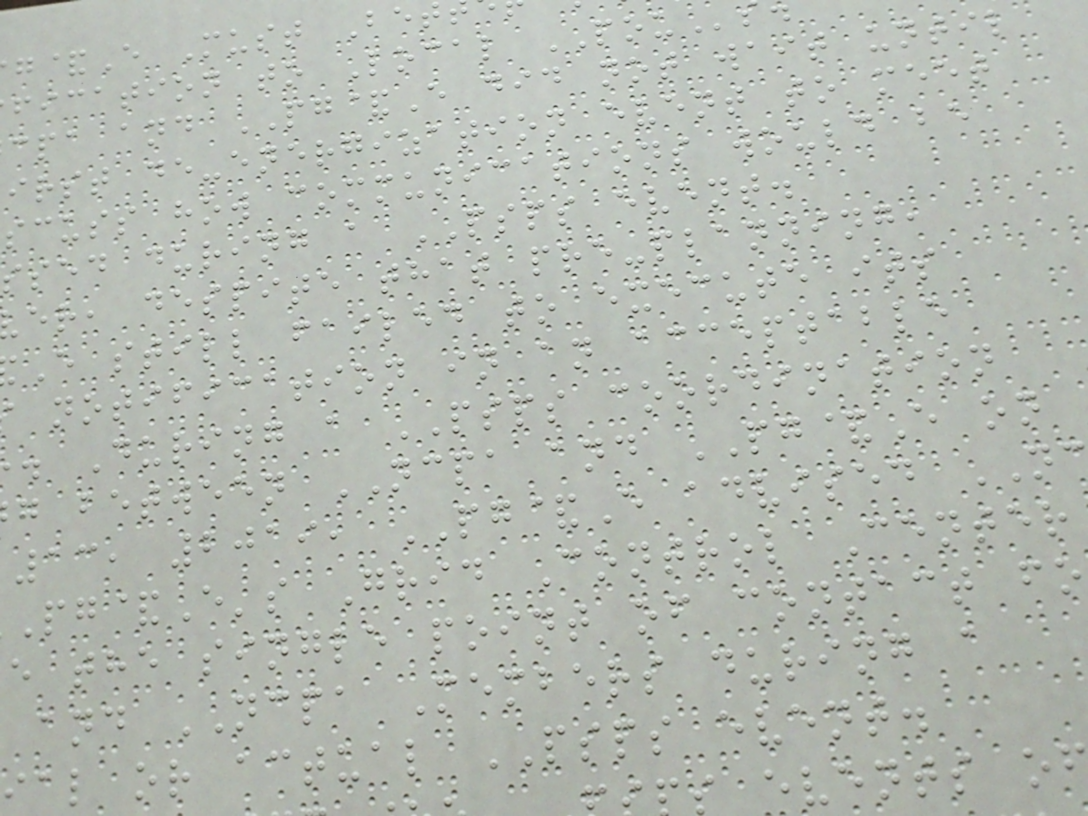&E Must Bet
fication to Local POU
cpa and PG&E did not wait until
irst de-energization event to meet
scuss how communications would be
ssed during a PSPS event.
er, despite that pre-planning,
E still failed to execute its
notification in an acceptable
. During a PSPS coordination
g between NCPA and PG&E on
13, 2019, PG&E advised
&E's Grid Control Center
e the single point of contact fo
and NCPA Members during a
ial or actual PSPS event.
s events o
